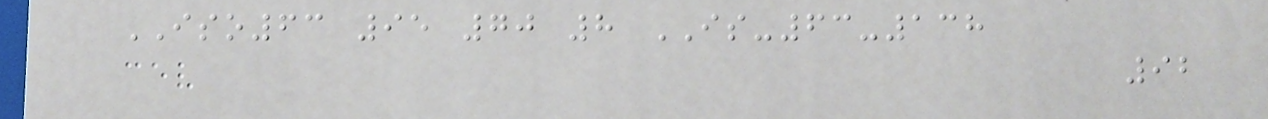ISO63 95 70 8 IS-63-138
92
